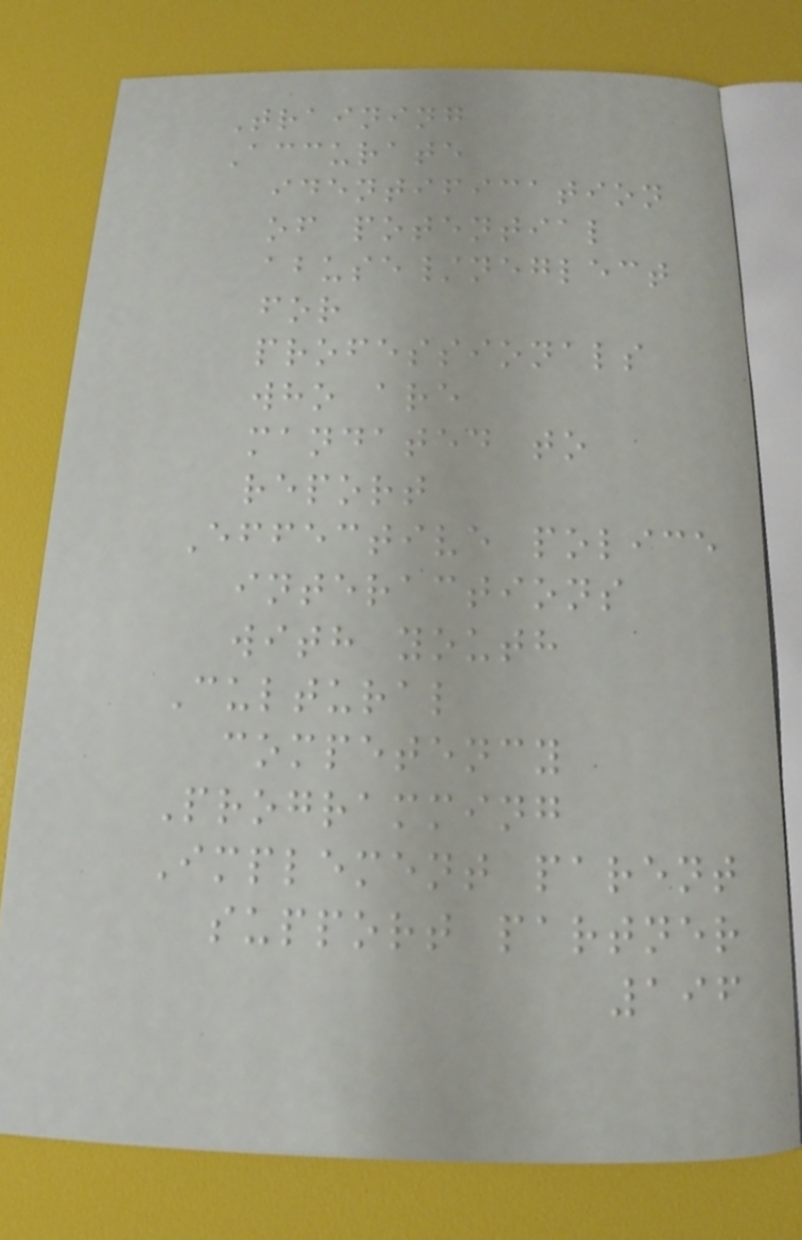Training
Accurate
identification
of potential
abuse/neglect
for
professionals
who are
mandated to
report
Effective police
interactions
with youth
Cultural
competency
Programming
Implement parent
support partner
196
